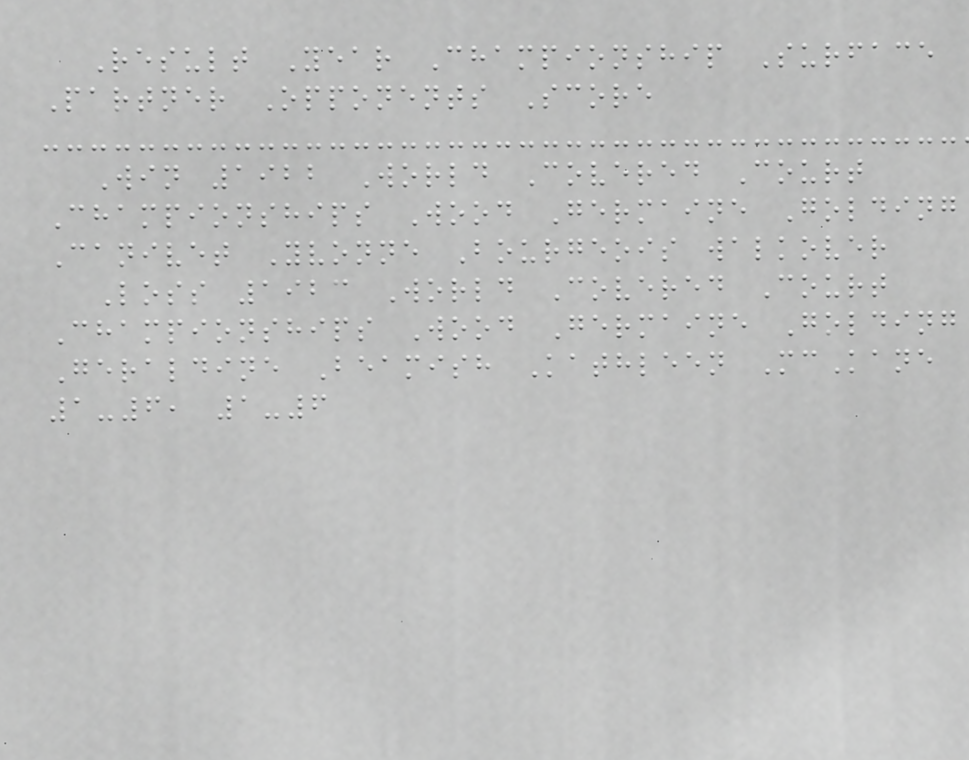Result Year Championship Surface
Partner Opponents Score
Win 1922 World Covered Court
Championships Wood Germaine Golding
Canivet Yvonne Bourgeois walkover
Loss 1923 World Covered Court
Championships Wood Germaine Golding
Geraldine Beamish Kathleen McKane
1-6, 1-6
